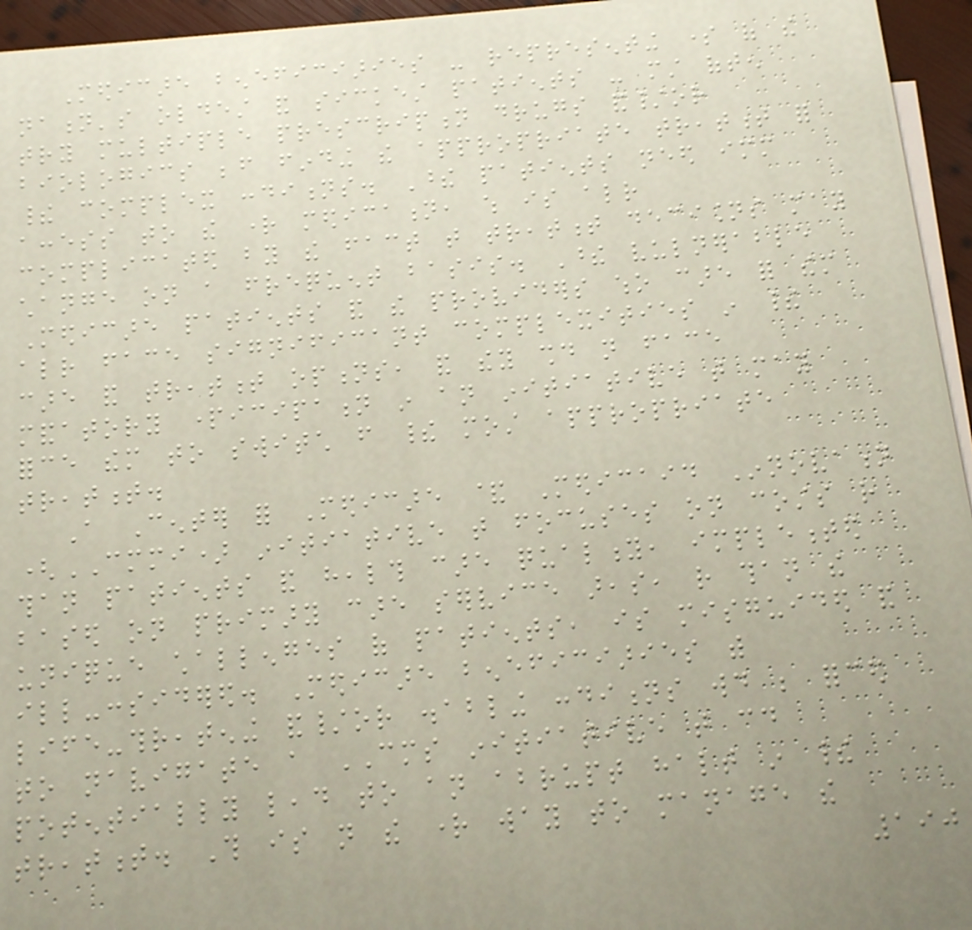Medicare beneficiaries - representing some of the
nation's oldest and sickest patients - must often
try multiple prescription drugs and/or
biologics before finding the appropriate treatment for
their complex conditions. These patients need immediate
access to the right medication, which is already
complicated by the fact that treatment decisions may
change on a frequent basis. These vulnerable
Medicare patients and the providers who care for them
already face significant complexities in their
care and treatment options, and they should not face
mandatory participation in an initiative that may
force them to switch from their most appropriate
treatment.
A Center for Medicare & Medicaid Innovation
(CMMI) initiative that focuses on costs rather
than patients and health care quality, implemented
based on primary care service areas, rather than the
unique challenges of patients, is misguided and
ill-considered. Medicare beneficiaries with
life-threatening and/or disabling conditions would be forced
to navigate a CMS initiative that could
potentially lead to an abrupt halt in their
treatment. This is not the right way to manage the
190
